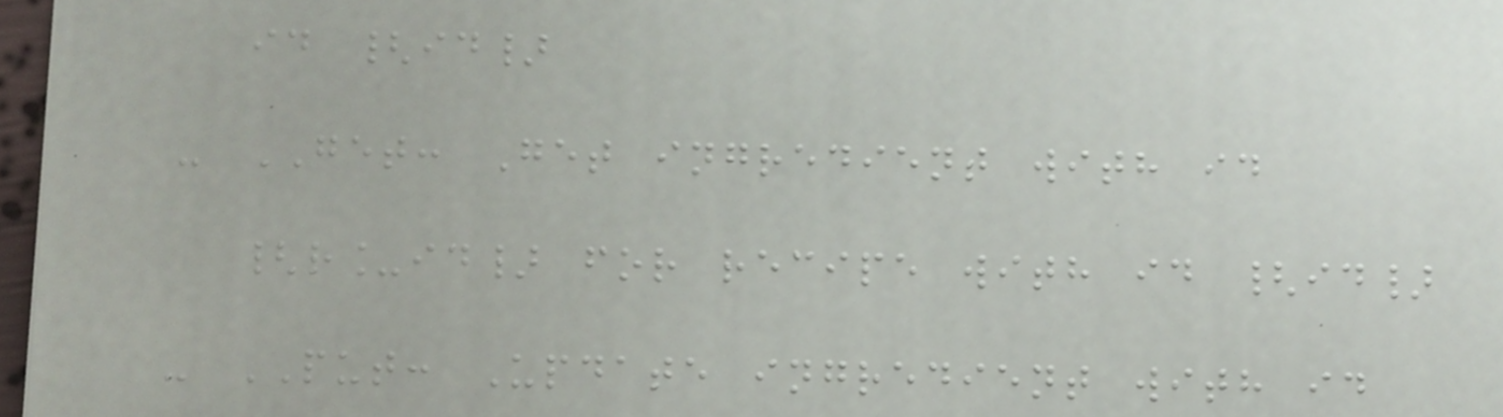id {id}
- GET: Get ingredient with id
{r_id} for recipe with id {id}
- PUT: Update ingredient with id
